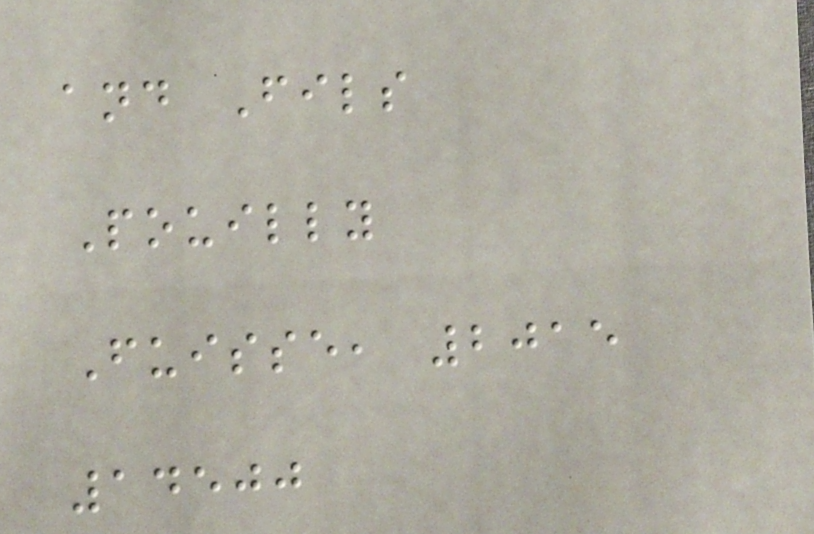and Fils
Pouilly
Fuisse, 2015
14500
